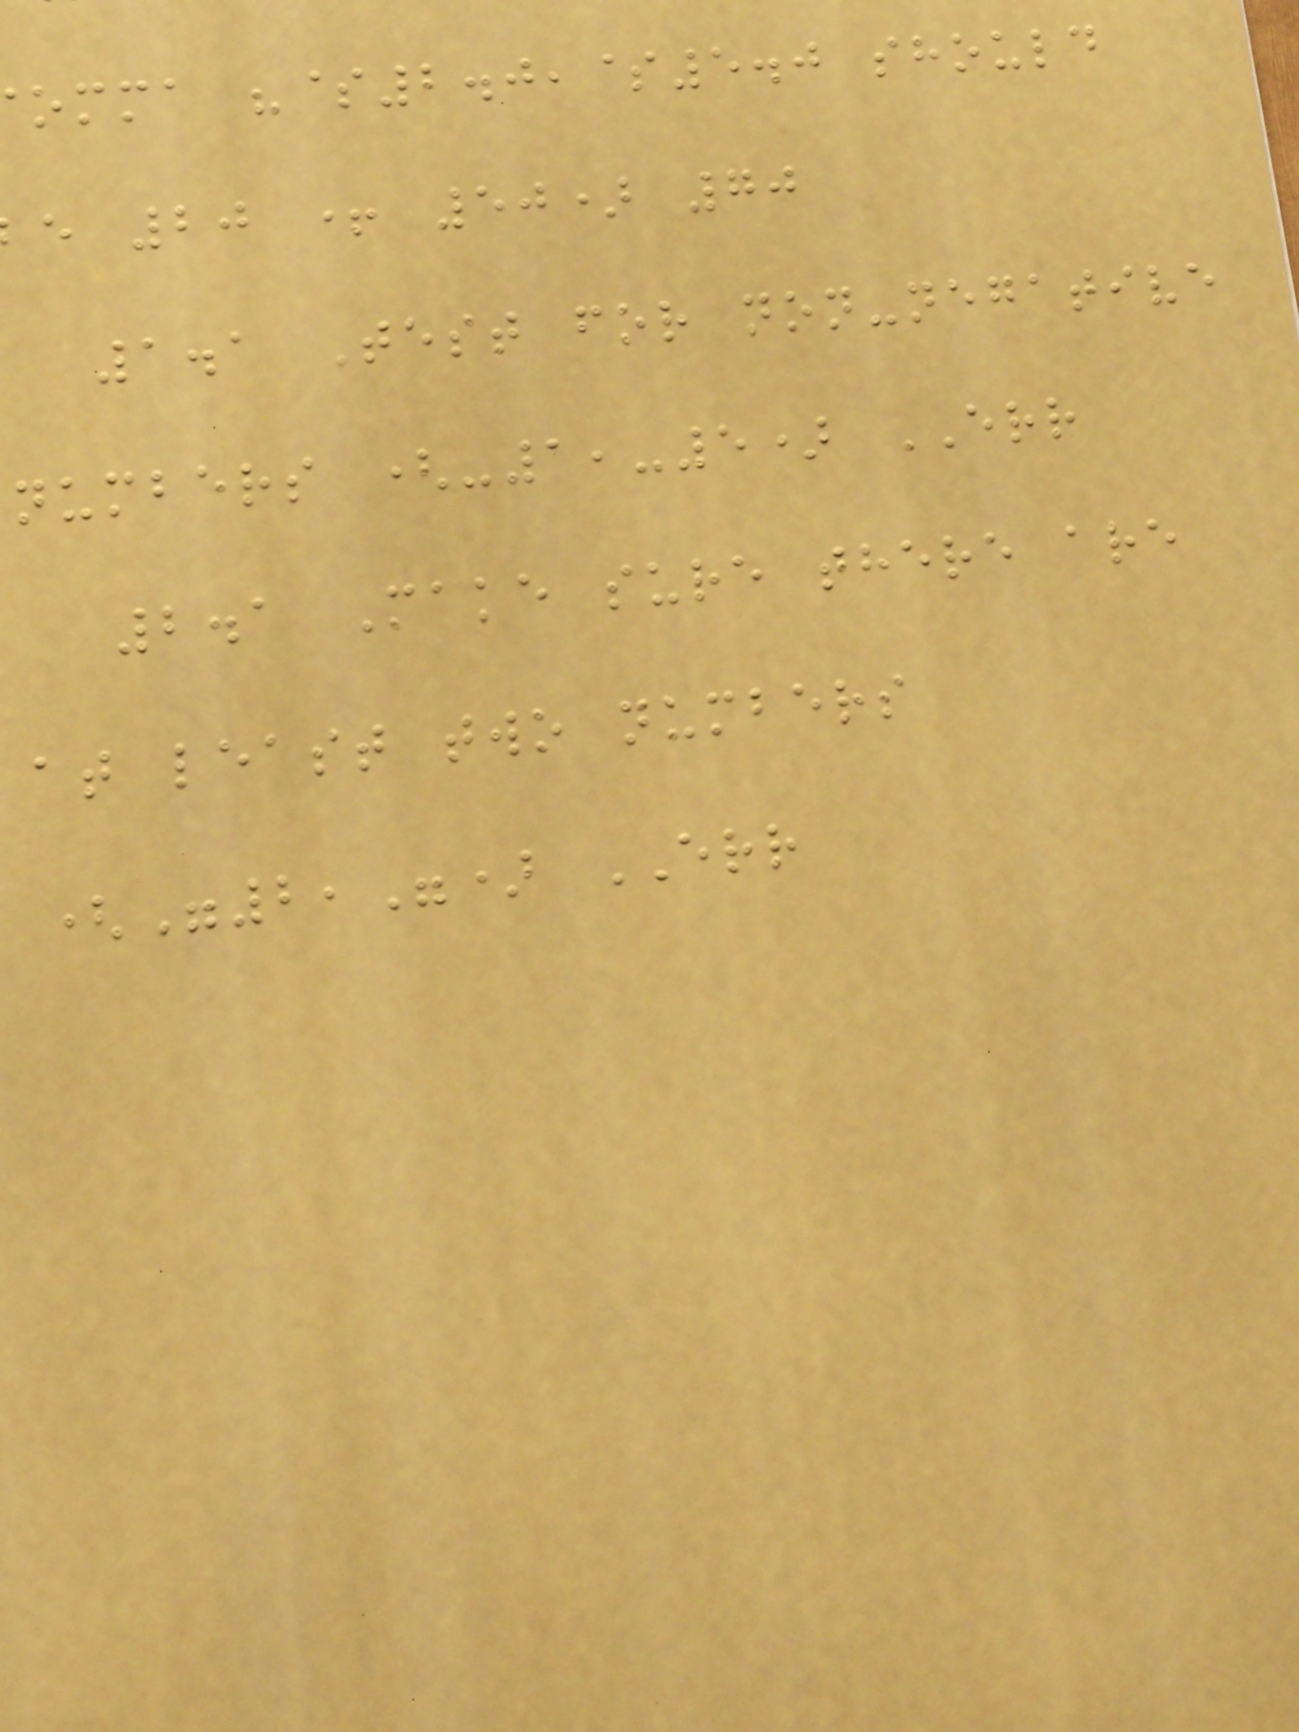omma "$2.0,$5.0 should
e 20 + 50) 70
1.1 Test for non-negative
numbers (-1,-5) ERR
2.1 Make sure there are
at least two numbers
("2,") ERR
